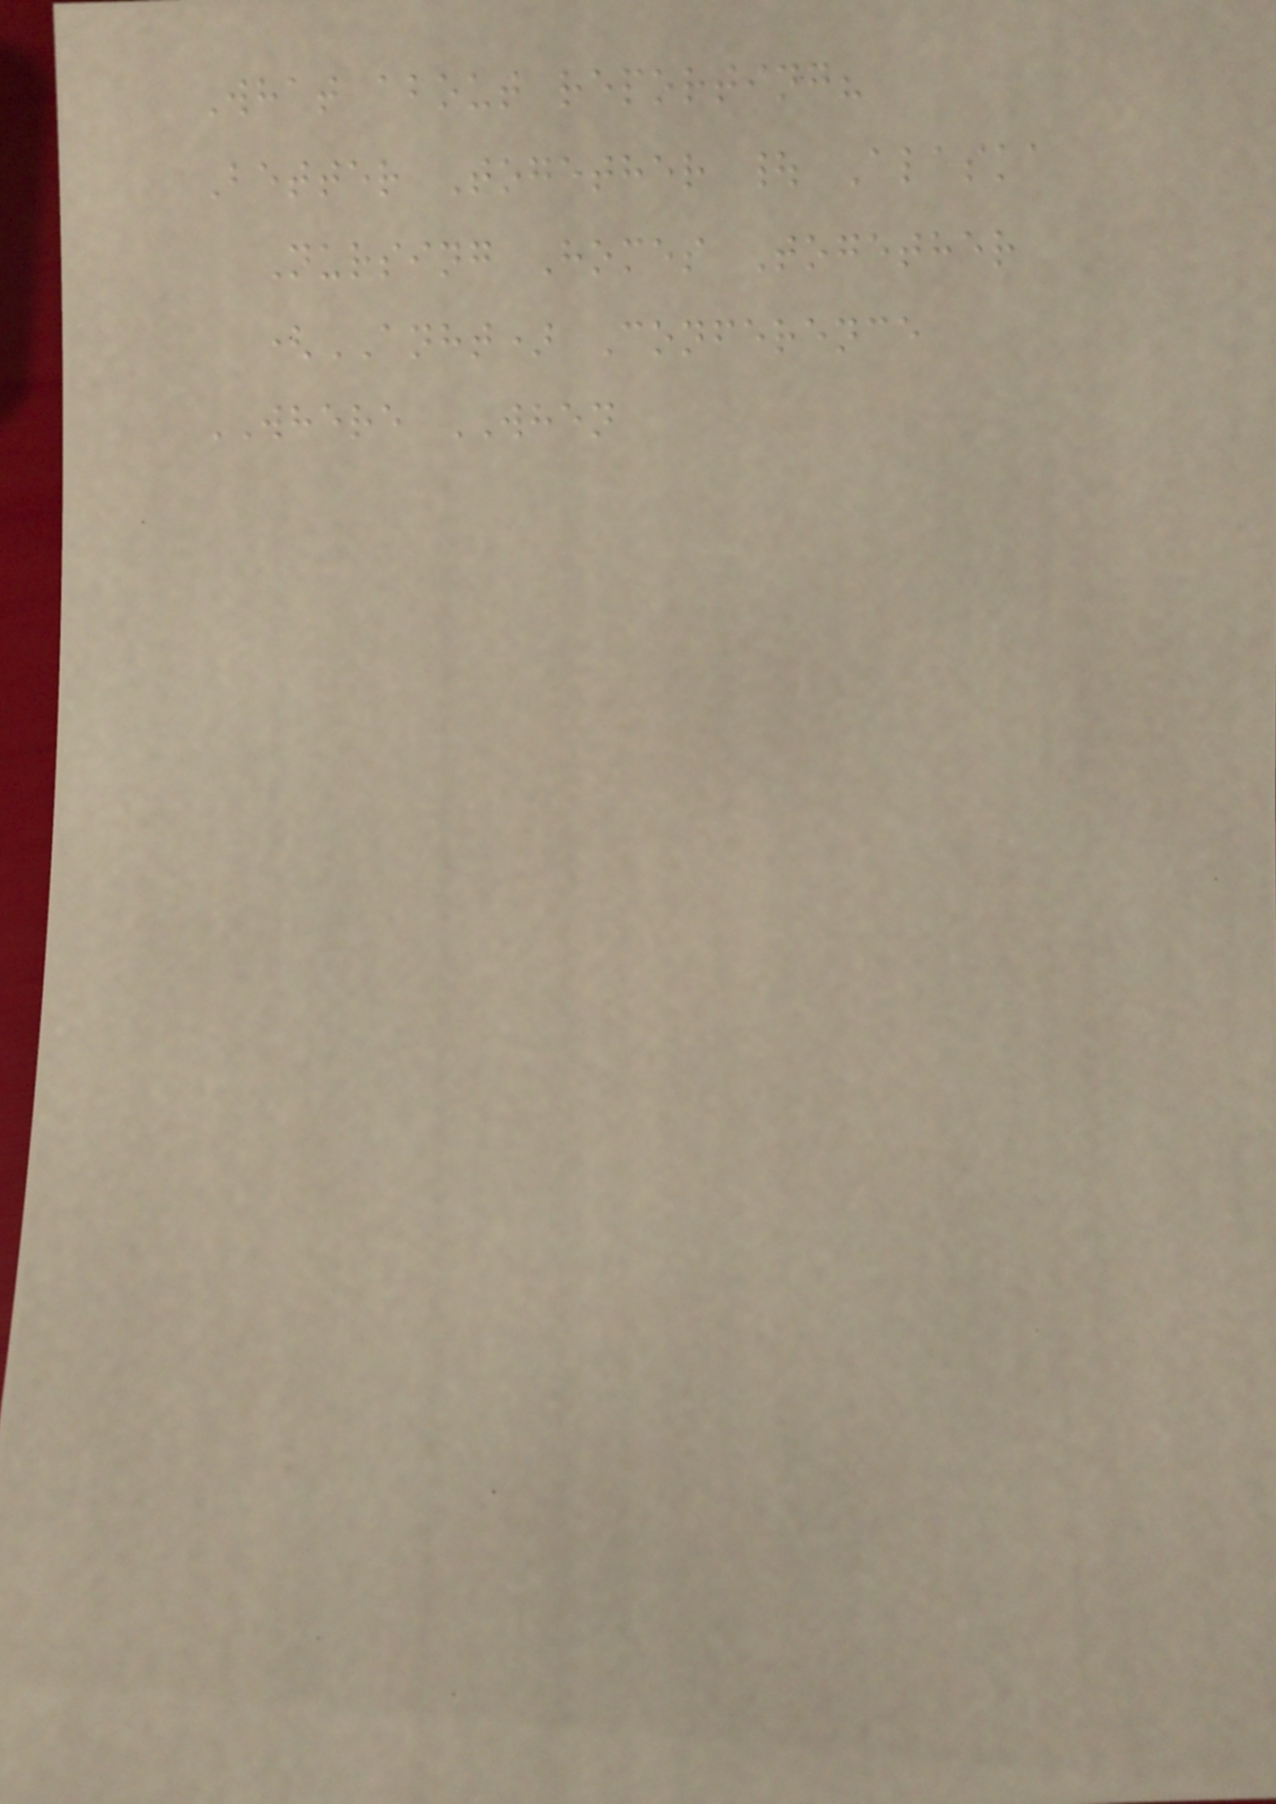What about reporting?
Better Together | Alaska
Nursing Homes Together
(ANHT) Conference
WHERE WHEN
